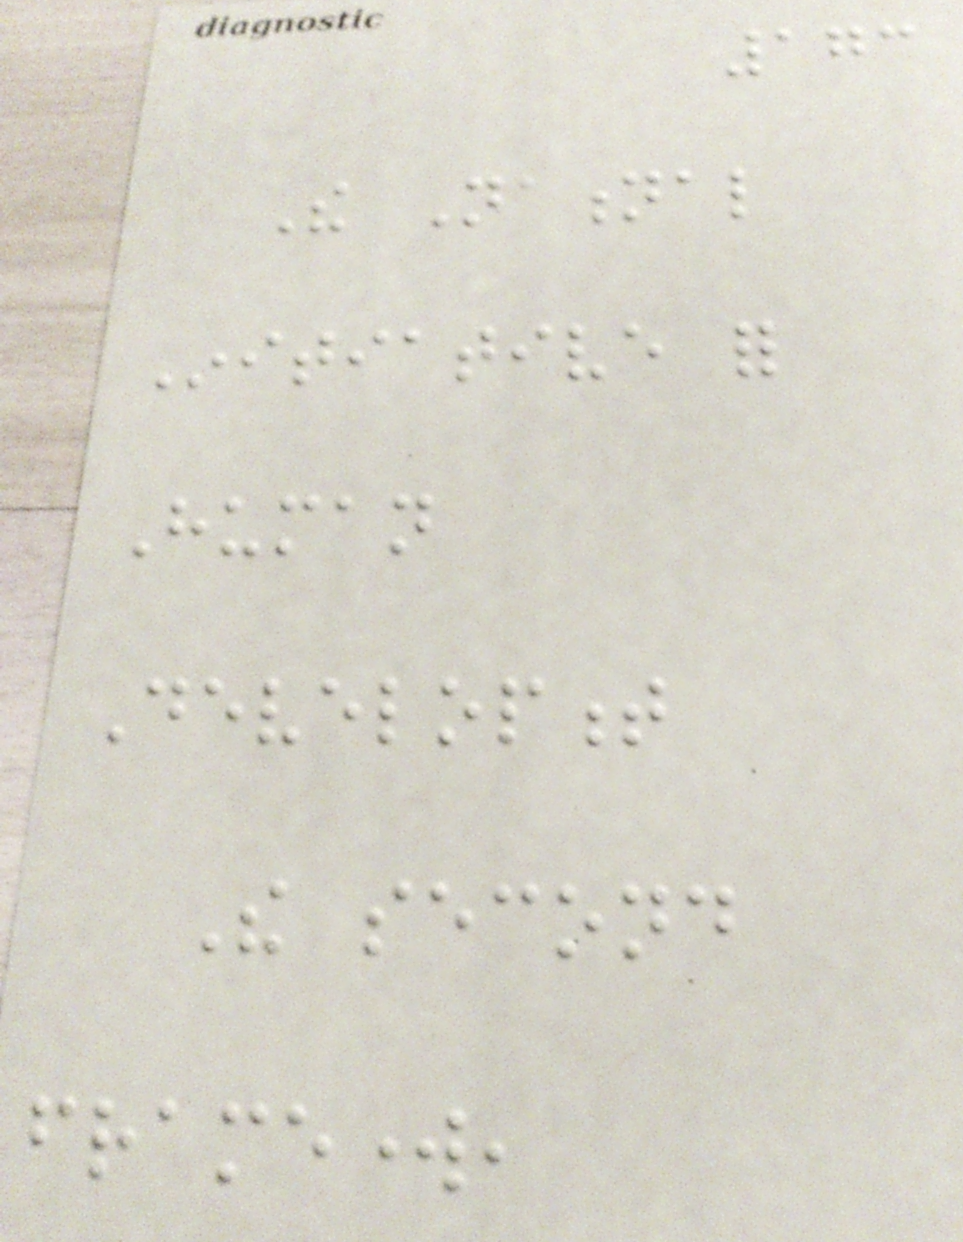173
The National
Initiative for
Human
Development
The second
framework,
